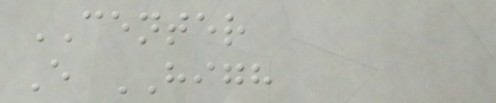CENTER
E HIGH
